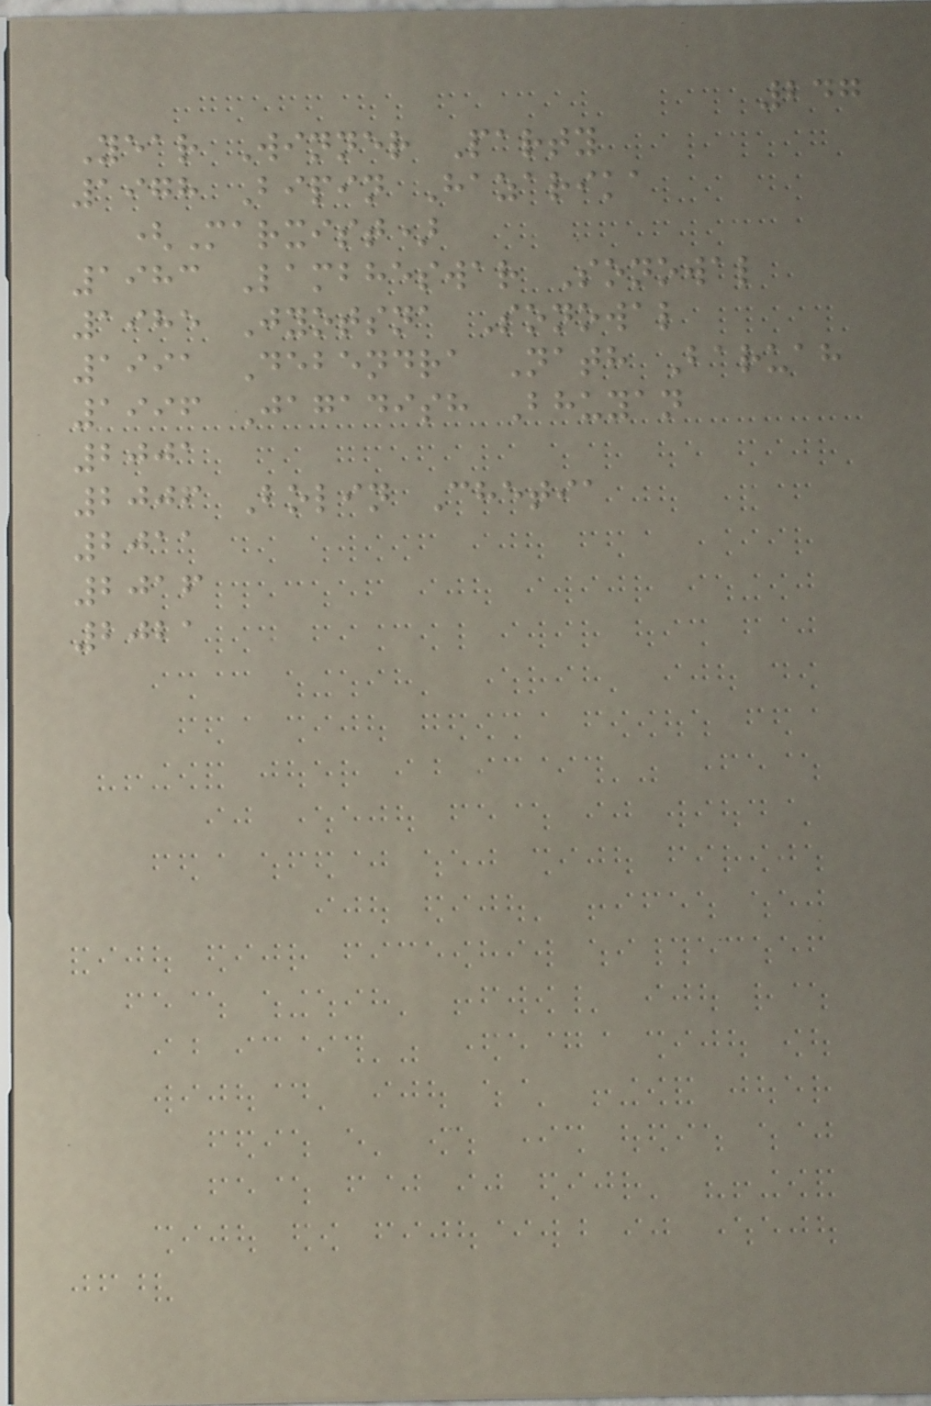247
Year Winner Party
1978 Bipin Hazarika
(Marxist)
1983 Lambheswar Sonowal
1985 Jyotsna Sonowal
1991 Debendra Nath Baruah
1996 Jagadish Bhuyan
2001
2006 Bolin Chetia
2011
2016
2021
